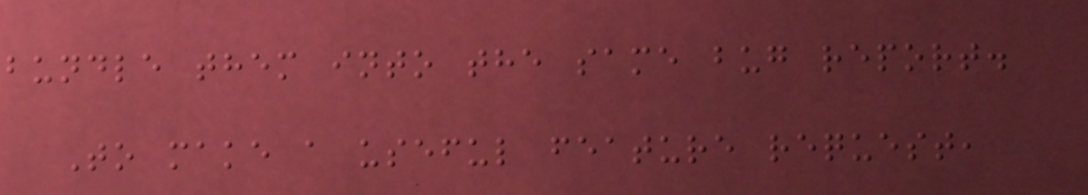bundle them into the same bug report.
To make a useful feature request,
